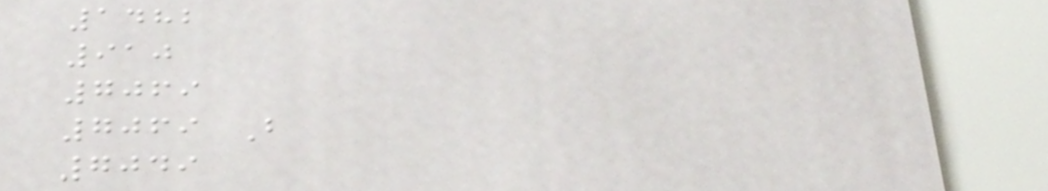1482
910
7069
7069 B
7049
